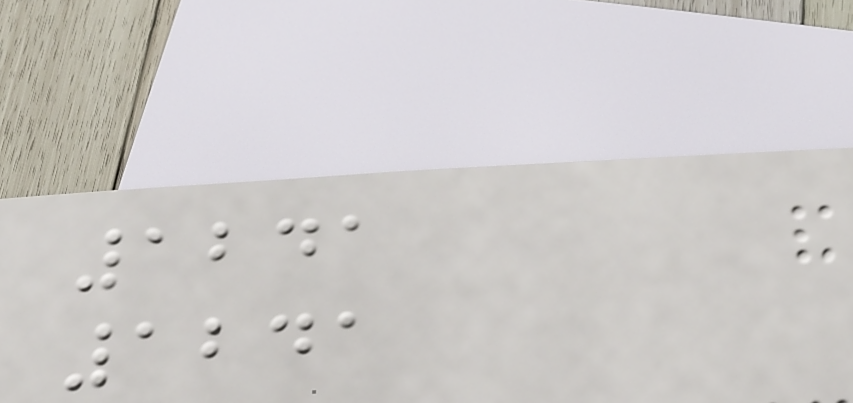1241
1241
